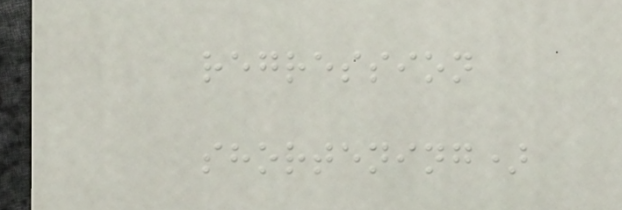regression
shortening)
